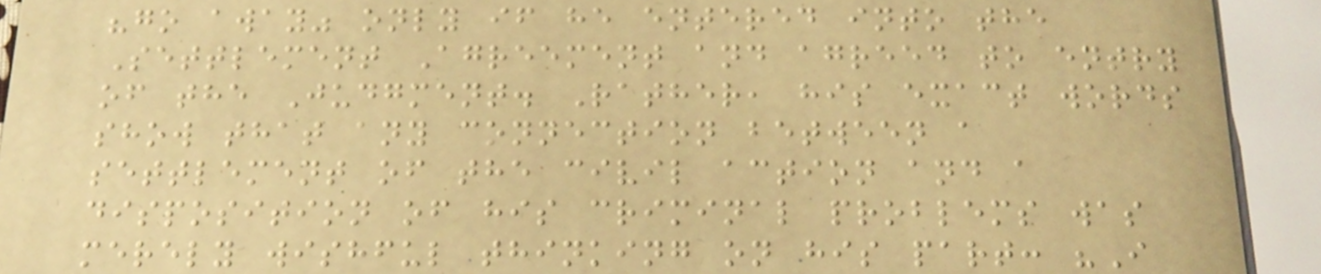"go away" only if he entered into the
Settlement Agreement and agreed to entry
of the Judgment. Rather, his exact words
show that any connection between a
settlement of the civil action and a
disposition of his criminal problems was
merely wishful thinking on his part: "I
